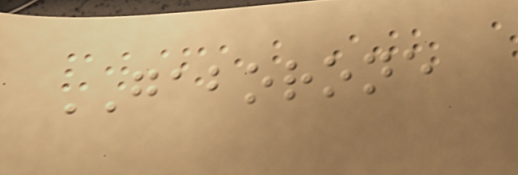GABORONE
